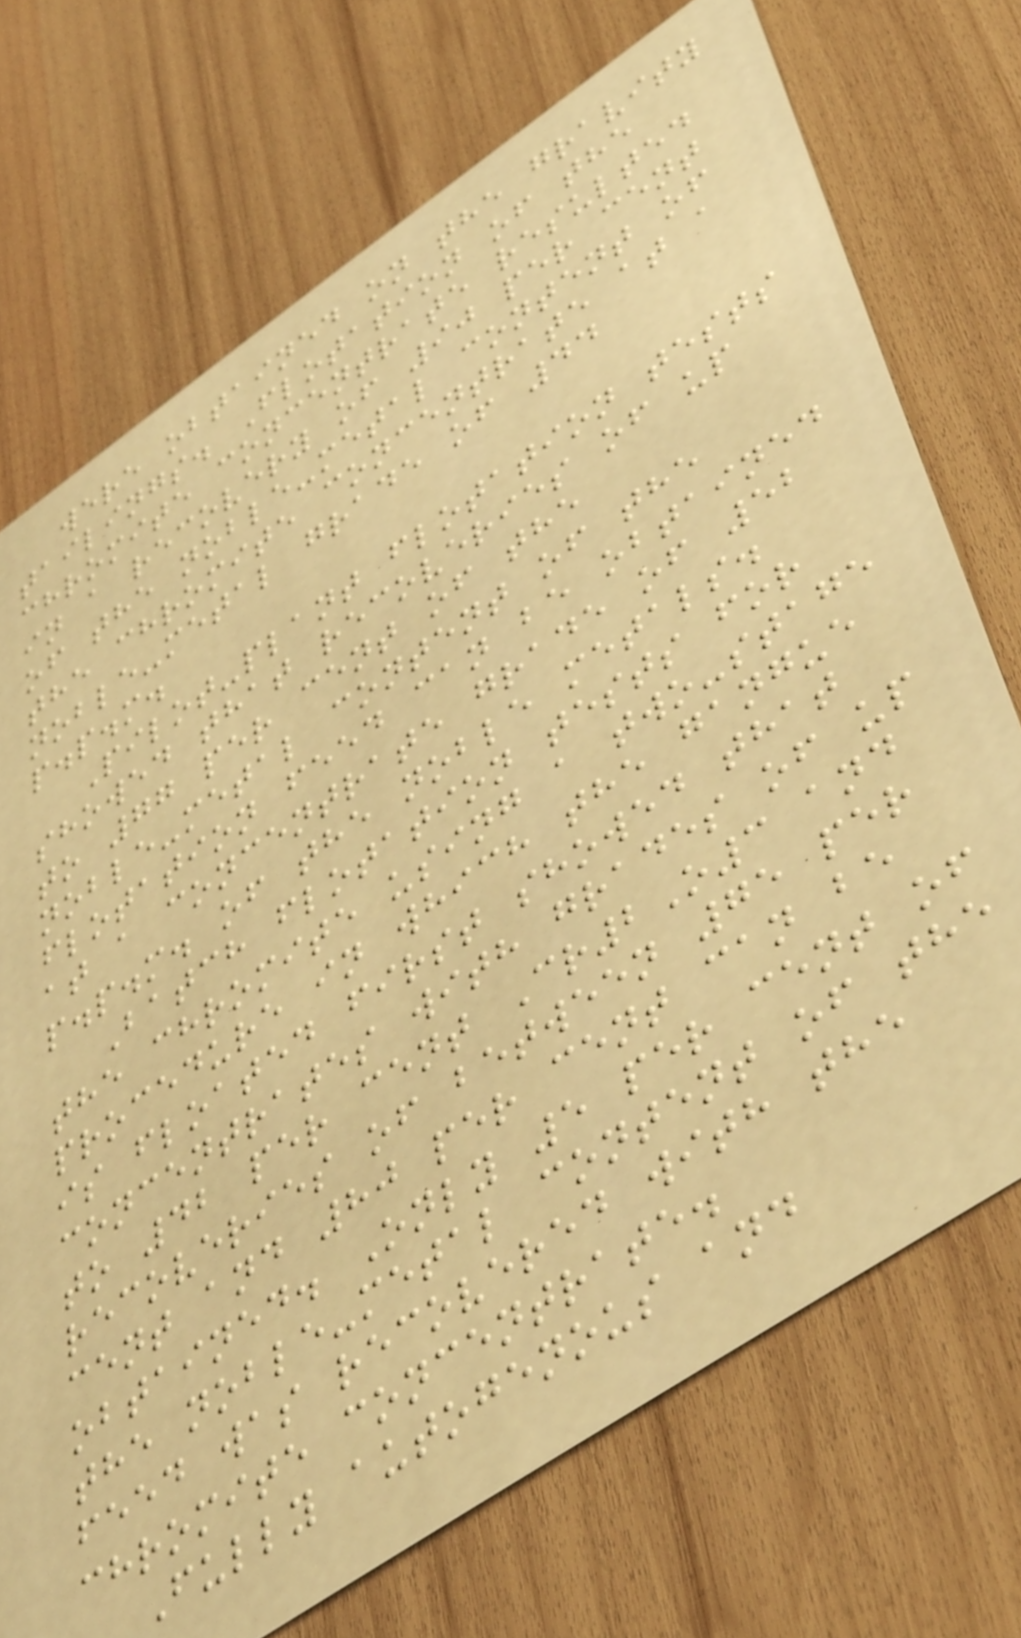were obtained on the gravity
tailings. Flotation of the
chromite concentrate resulted
in a recovery of 90 per cent
of the noble-metal content of
the chromite concentrate at a
noble-metal grade of 44
p.p.m.
Pilot-plant flotation tests
showed that recoveries of up
to 77 per cent of the
noble-metal content of the
flotation feed can be obtained
at a concentrate grade of 52
p.p.m. of the noble metals.
Batch flotation tests for
the chromite using a two-stage
procedure in which the gangue
is floated first showed that
concentrates with grades of up
to 42 per cent Cr2O3 and
recoveries of between 75 per
cent and 80 per cent can be
obtained. Only 5 per cent of
the noble-metal content of the
feed was recovered with the
chromite concentrate.
Fully autogenous and
